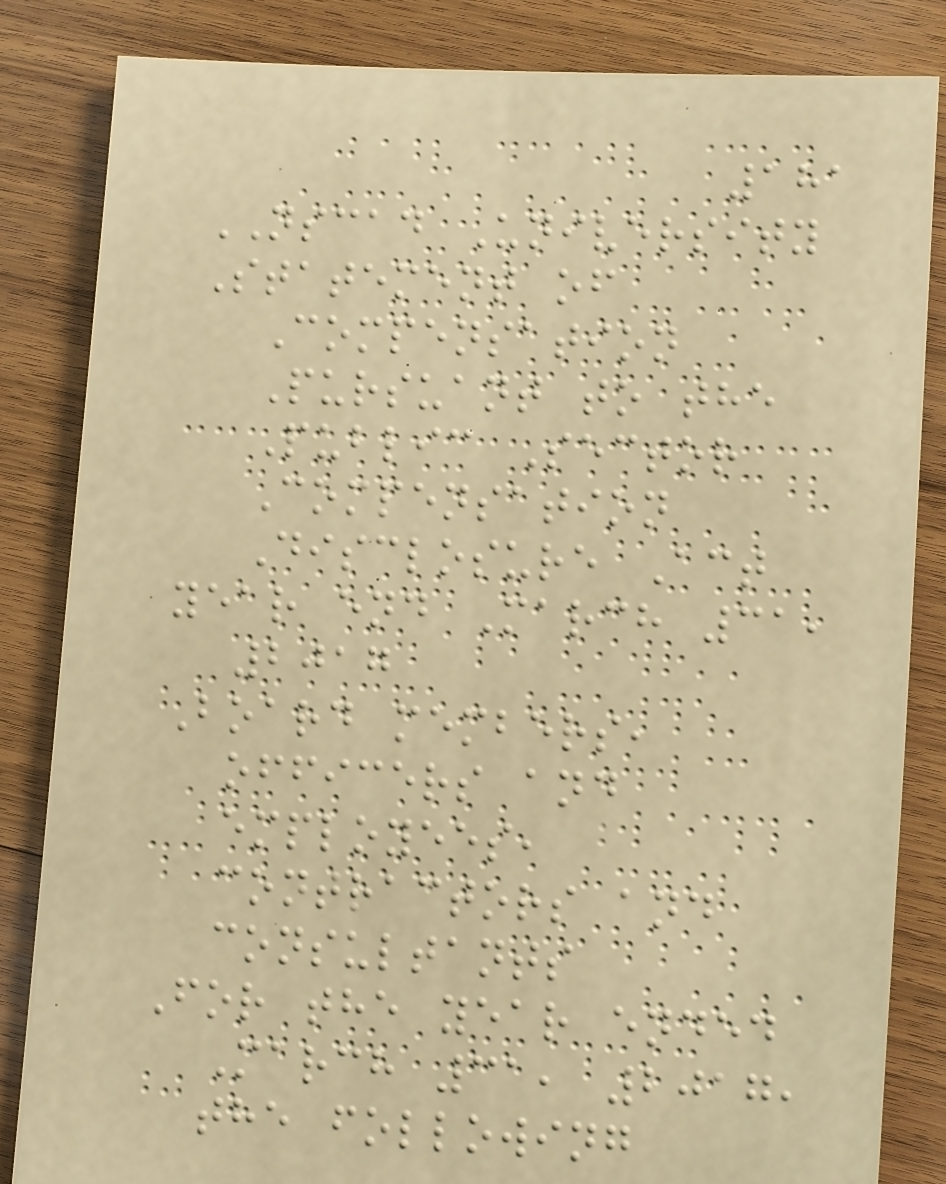181
NSCAD University
Statement of
Compensation
Pursuant to the
Public Sector
Compensation
Disclosure Act
year end March 31,
2017
Board members,
officers and
employees,
contractors and
consultants
For the year ended
March 31, 2017,
the following
